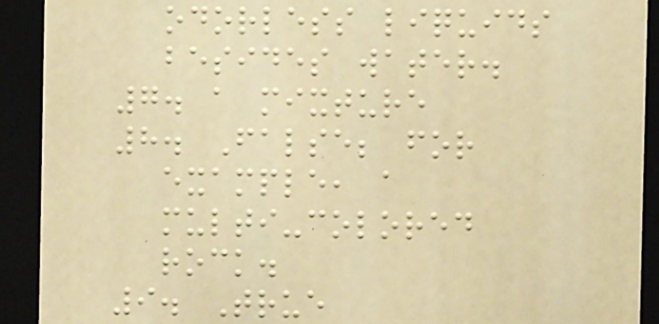odorless liquids
besides water.
7. a mixture
8. False; for
example, a
multi-colored
rock.
9. True
